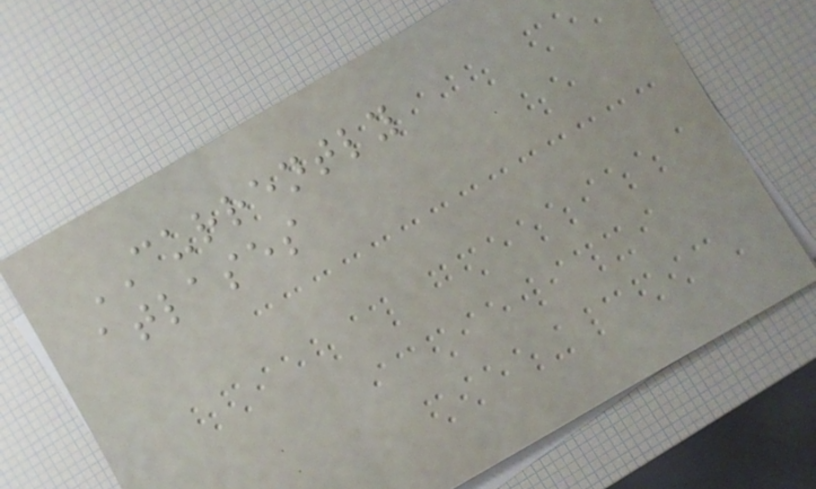CURRENTLY
atlases
